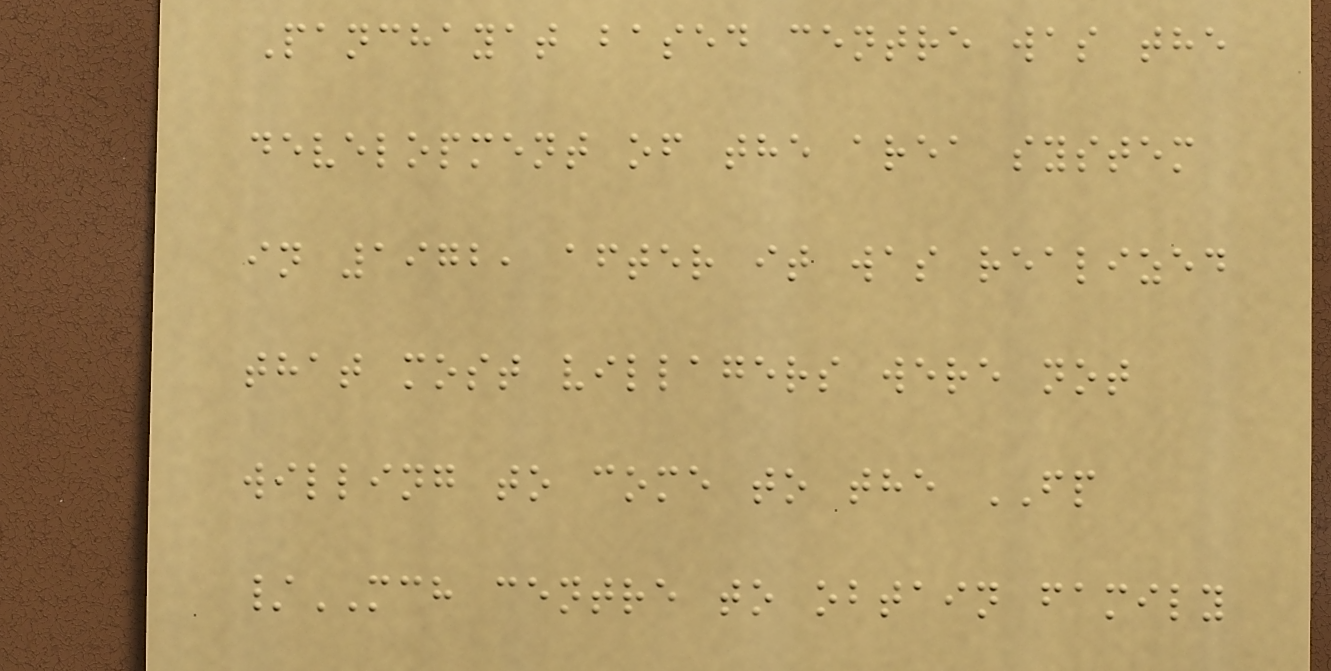Panchayat based centre was the
development of the area system
in 1972, after it was realized
that most villagers were not
willing to come to the FP
/MCH centre to obtain family
